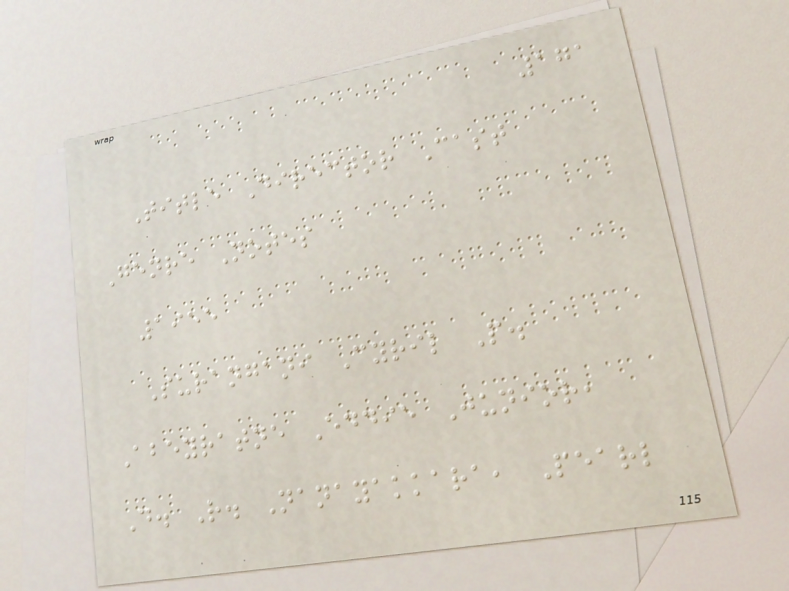171
Title Director Cast
Genre Notes
1955
Surangani Cyril P.
Abeyratne Eddie Junior,
D. R. Nanayakkara, Pearl
